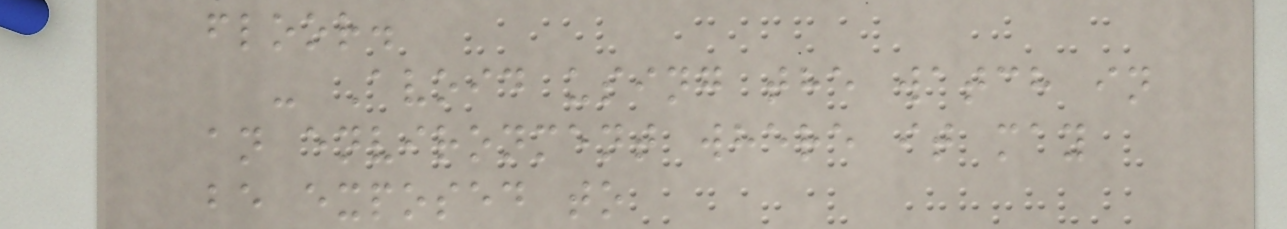floor.
- Avoid using the watch in
an environment where it may
be exposed to
